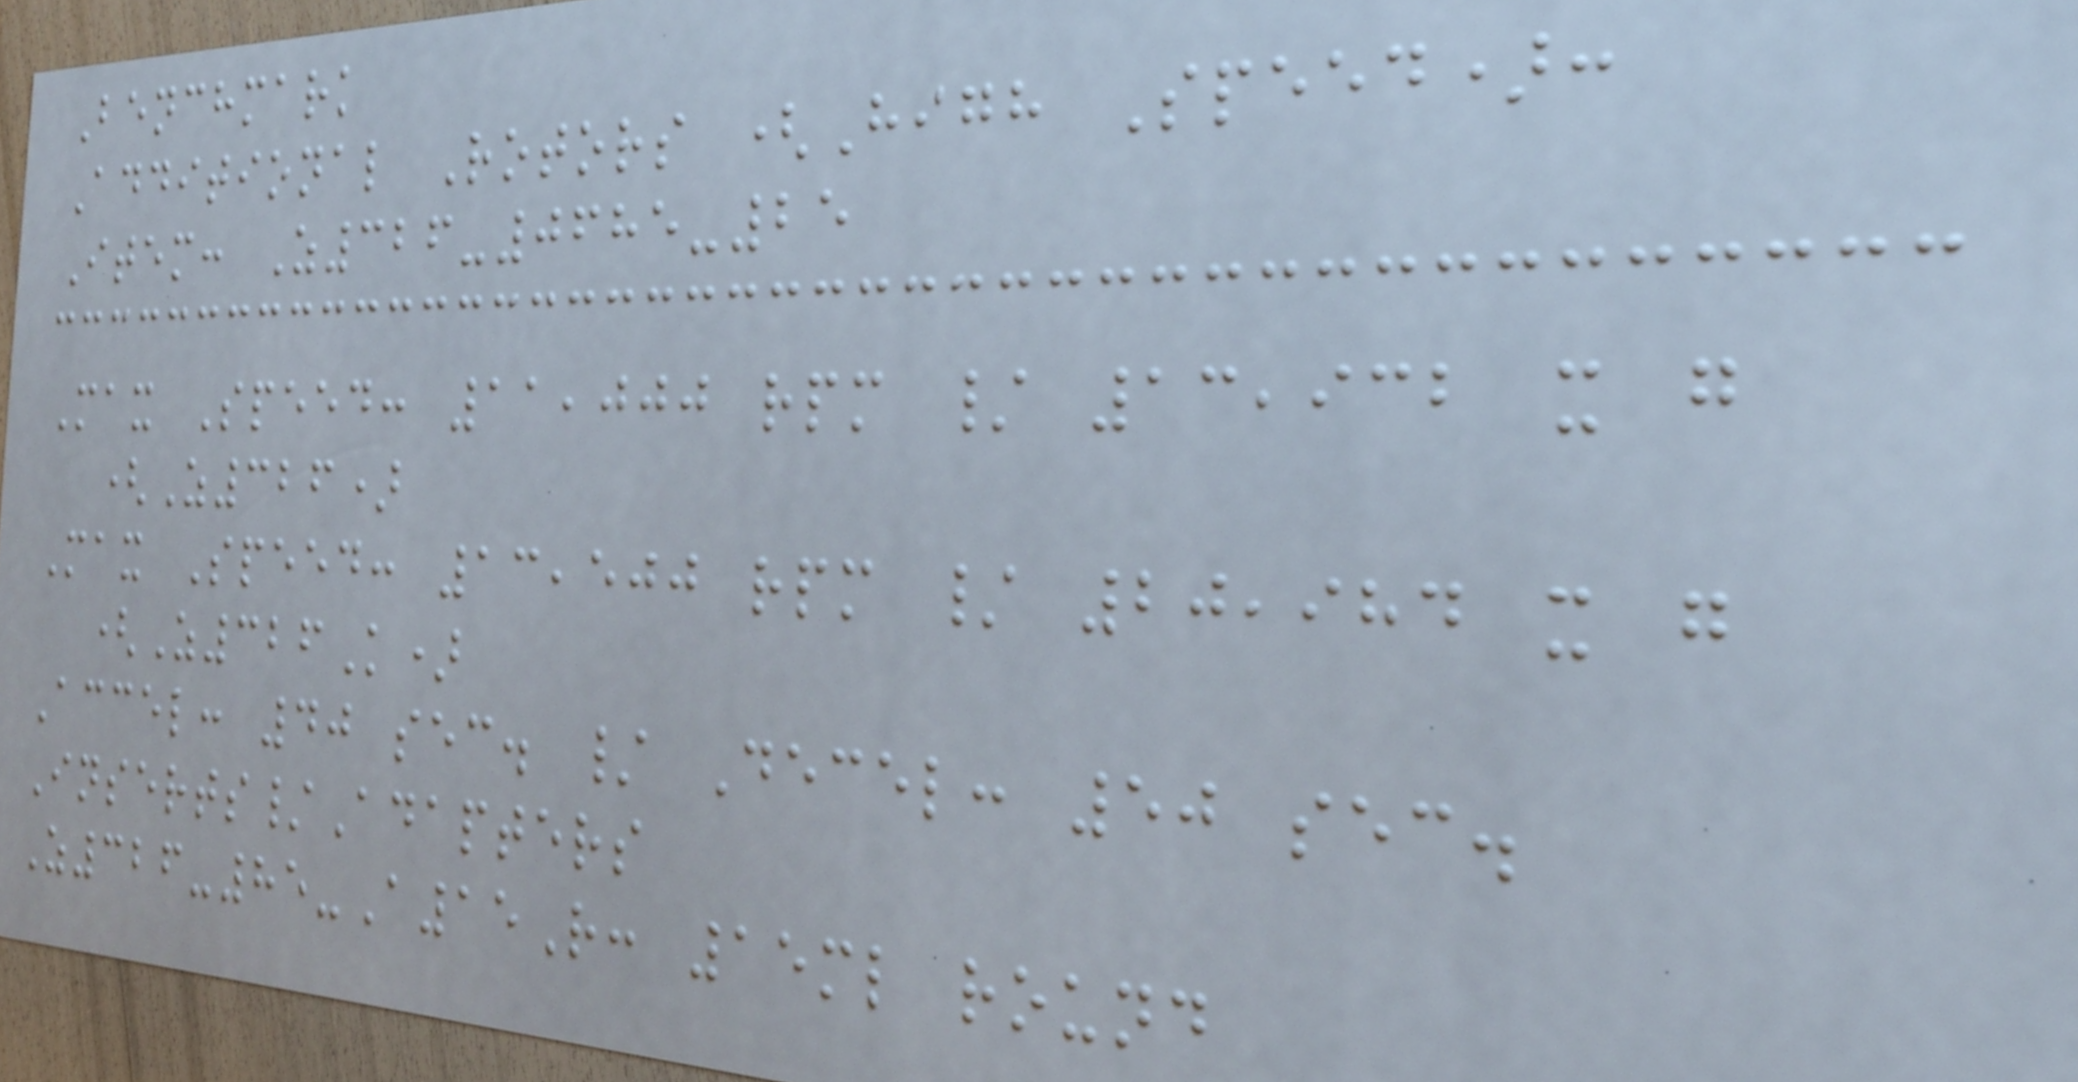Benchmark
Additional Rotors (High Speed):
Item: Z326-0685-25
Max Speed: 11,000 rpm / 13,932 x g
(Z326)
Max Speed: 13,500 rpm / 20,984 x g
(Z326K)
Accel: 40 sec. / Decel: 50 sec.
Inserts/Adapters
Z326-85-A15R: 15ml round
